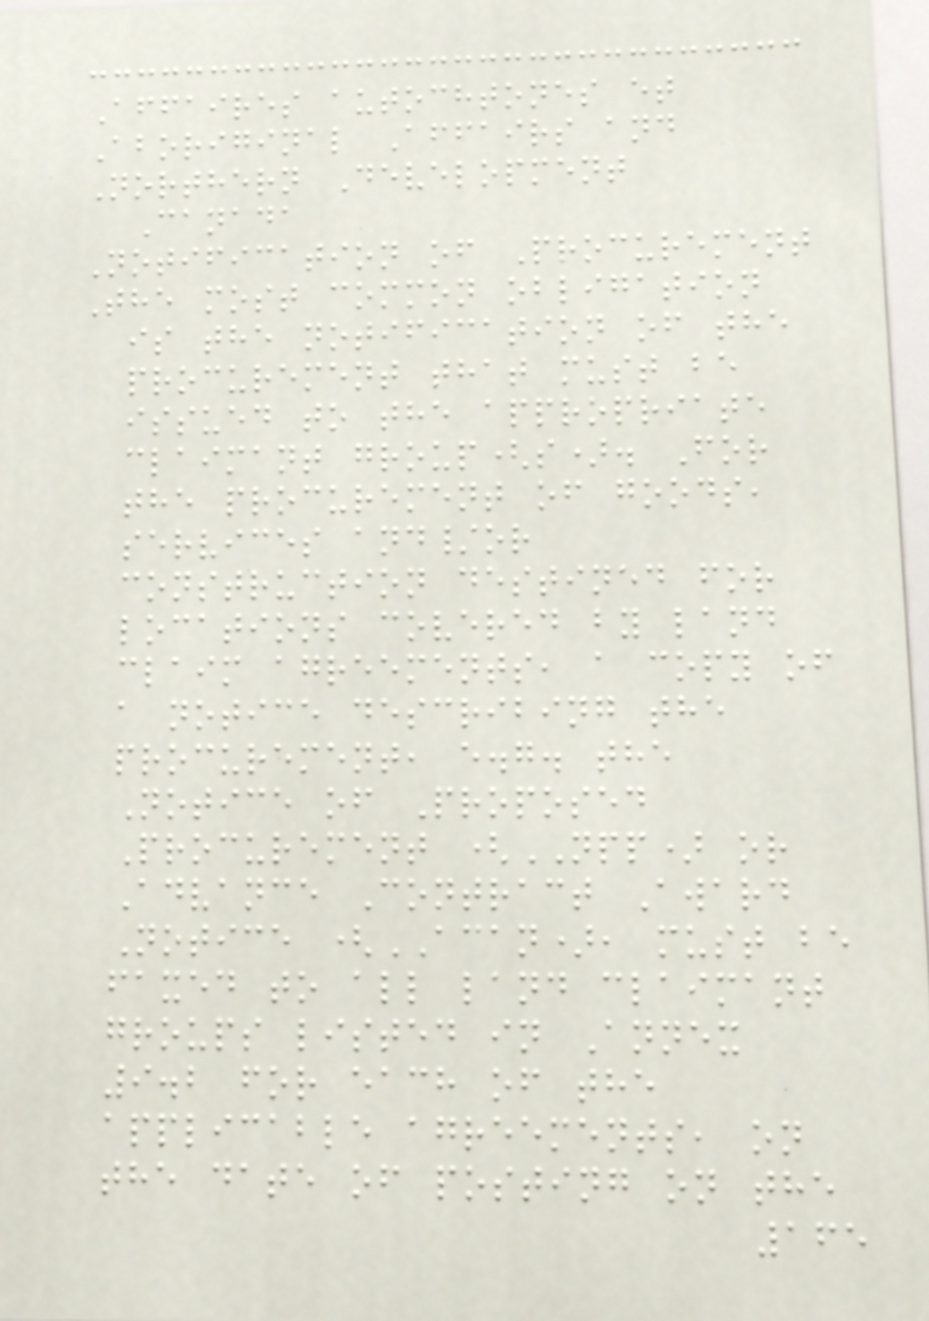Affaires autochtones et
Aboriginal Affairs and
Northern Development
Canada
Notification of Procurement
The most common obligation
is the notification of the
procurement that must be
issued to the appropriate
claimant group(s). For
the procurement of goods,
services and/or
construction destined for
locations covered by land
claim agreements, a copy of
a notice describing the
procurement, e.g. the
Notice of Proposed
Procurement (NPP) or
Advance Contract Award
Notice (ACAN), must be
faxed to all land claimant
groups listed in Annex
9.2 for each of the
applicable agreements, on
the date of posting on the
165
